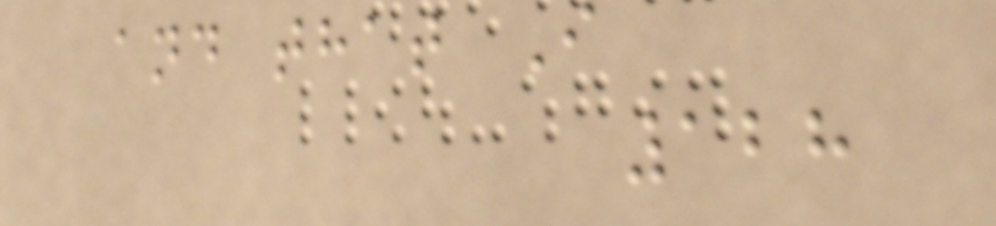and that I
128
